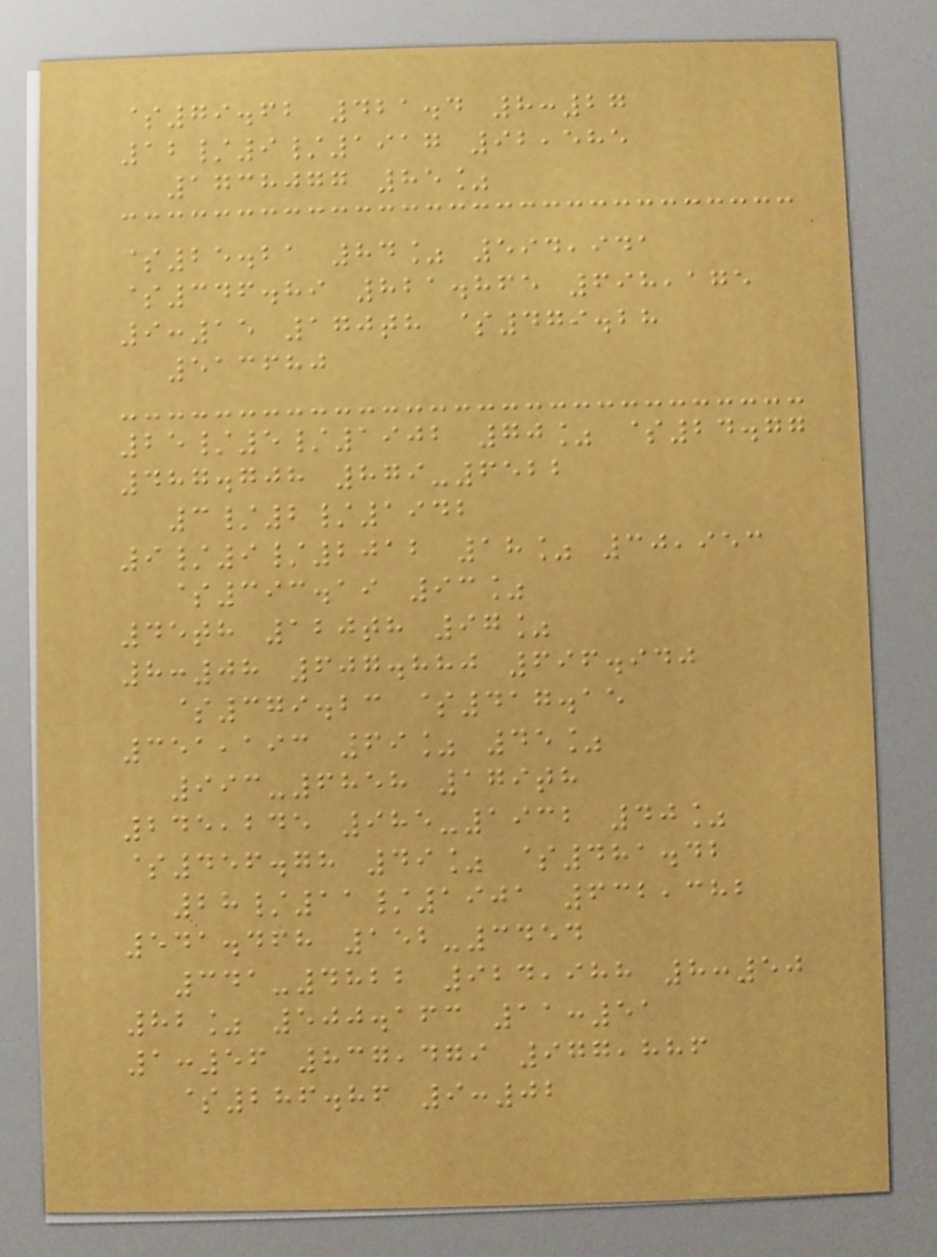$79.62 421.4 8:27
12/9/1917 92,585
1738077 85%
$25.21 84% 594,941
$346.89 821.865 698,175
9:15 170th $479.28
513680
25/5/1902 70% $24.77
487.708 879-6522
3/2/1942
9/9/2012 18% 30,953
$393.19 93%
45th 120th 97%
8:08 607.880 696.940
$379.23 $417.15
351,193 69% 45%
993-6858 179th
245,245 985-1932 40%
$456.78 49% $481.42
28/11/1901 632,382
541.468 152-3454
341-4822 924,988 8:50
82% 500.163 11:51
1:56 837,479 977,886
$286.86 9:02
